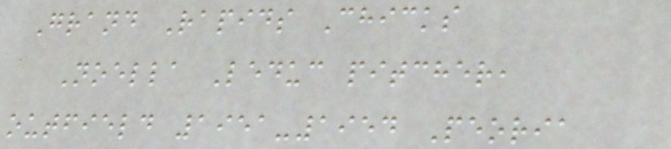Grand Rapids Chicks
Noella Leduc pitcher,
outfield 1951-1954 Peoria
